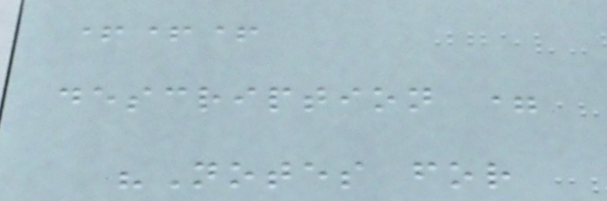+++
description =
"Notes for
